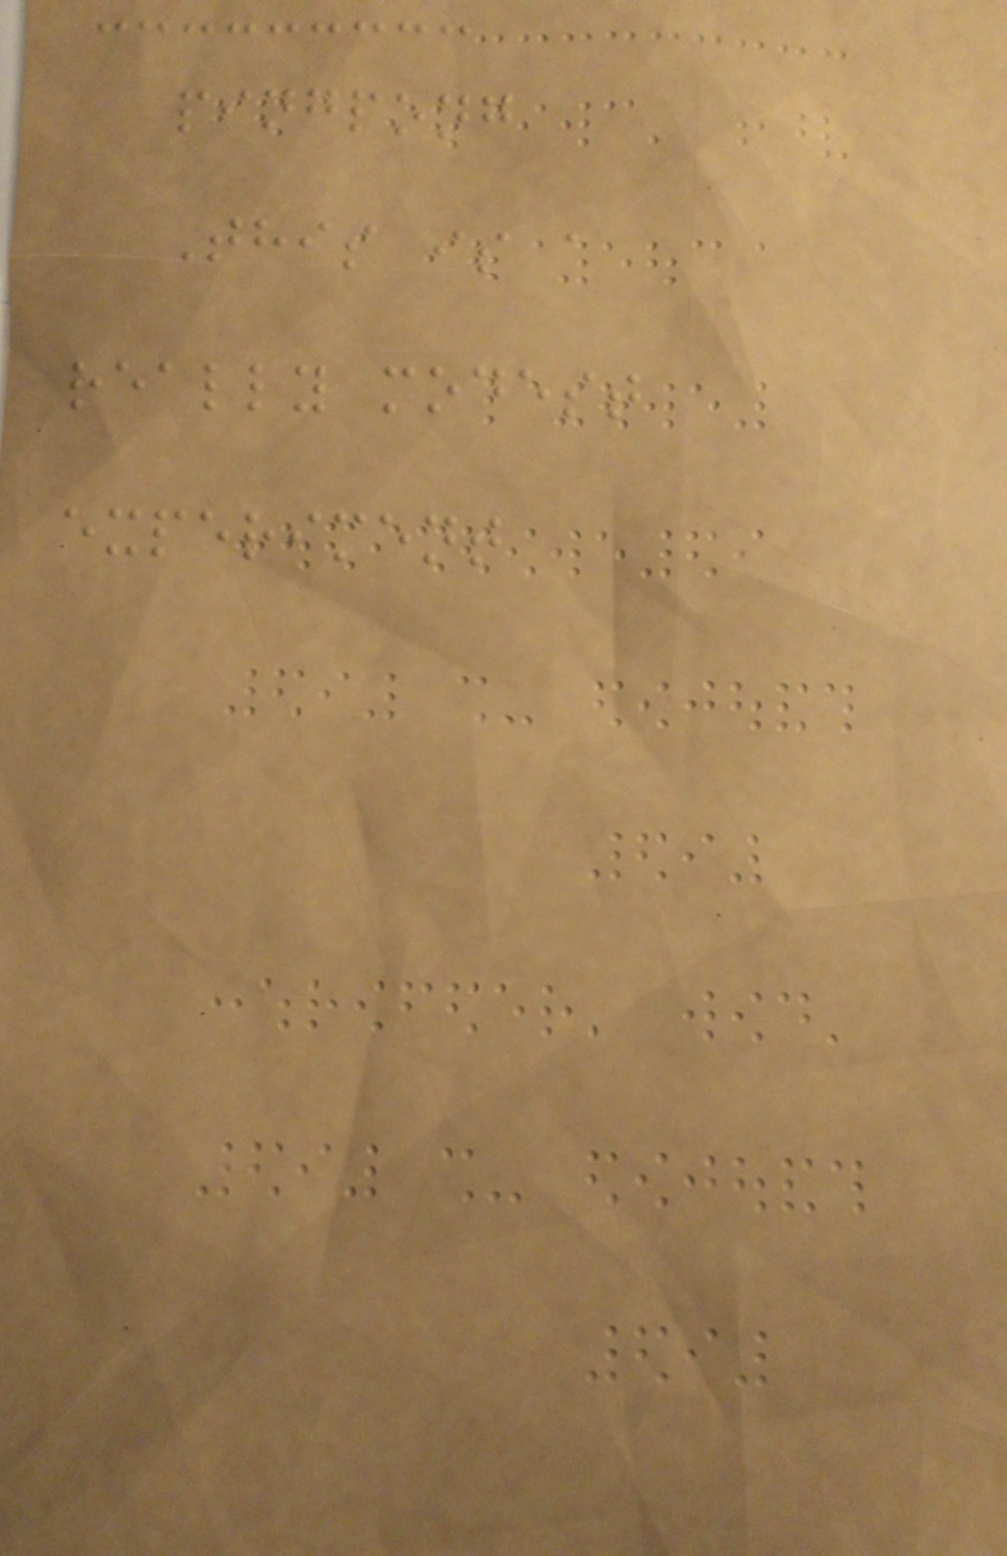pingpong
This is a
really modest
experiment
